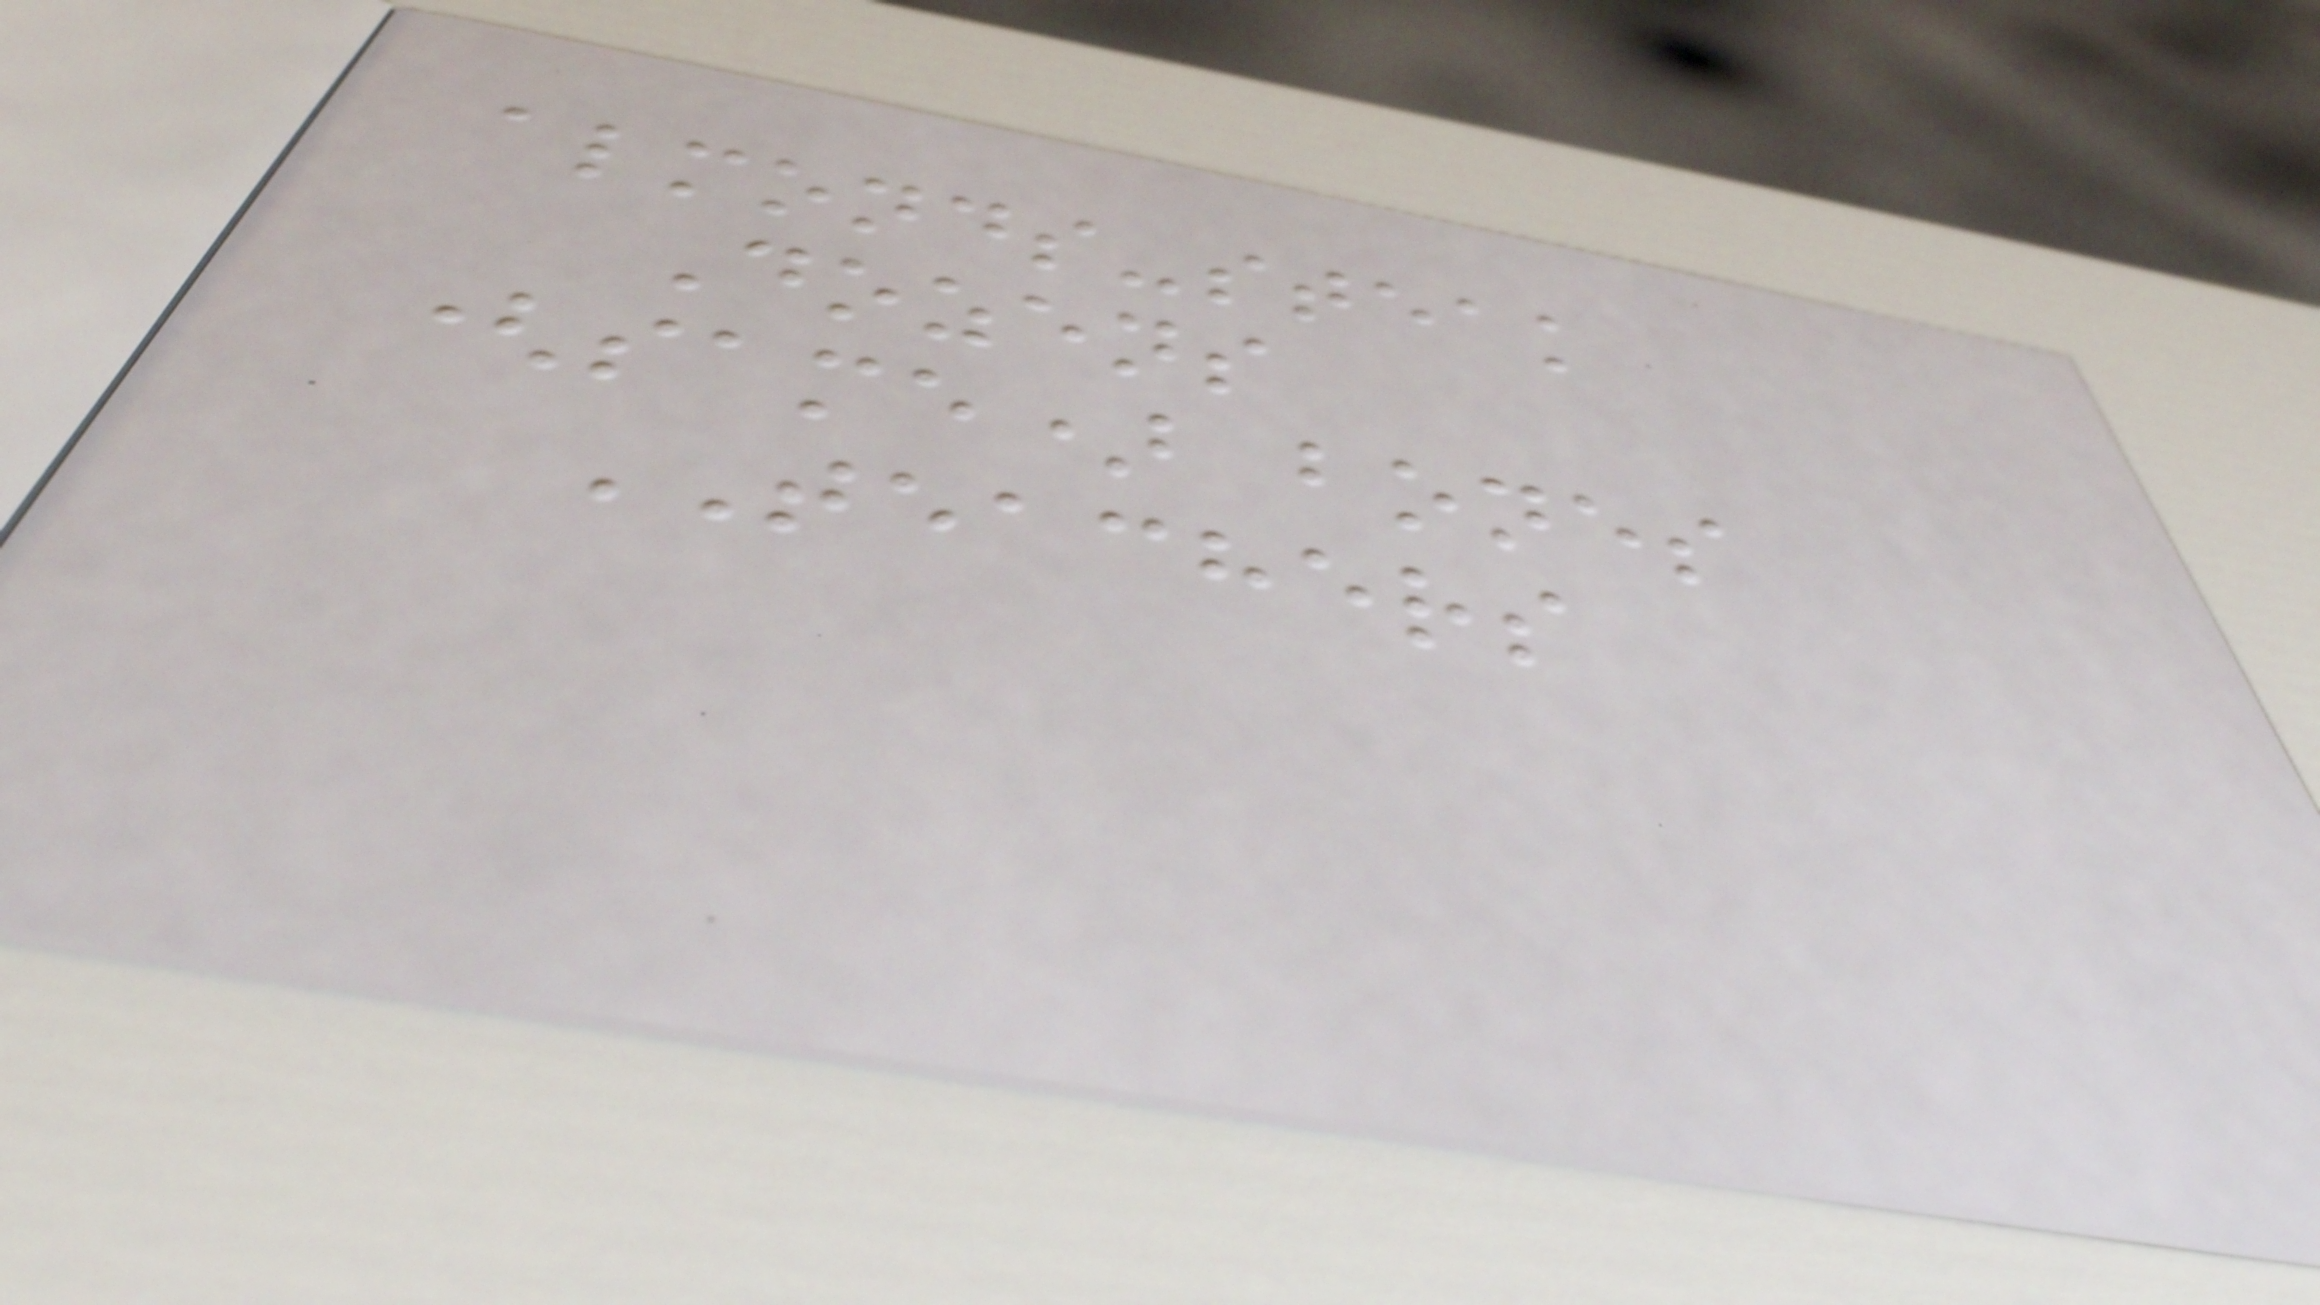almonds-steak
Dozens
(same) bones
TEACHERS
